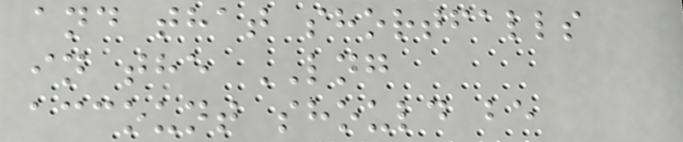and that shortfalls
in the LNG
account should be
